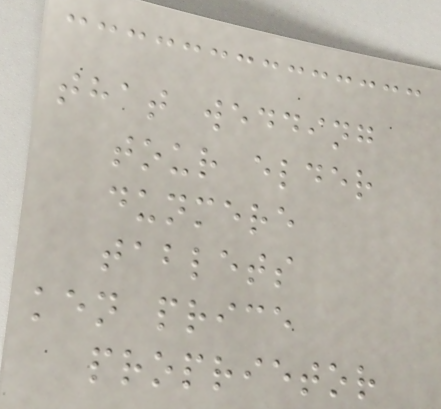that wedding
tour elder
dunmere
tablets
ken price
proprietor
